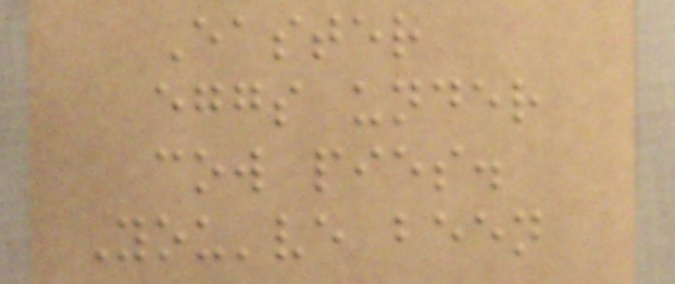Easter
eggs under
cow pies.
You've been
